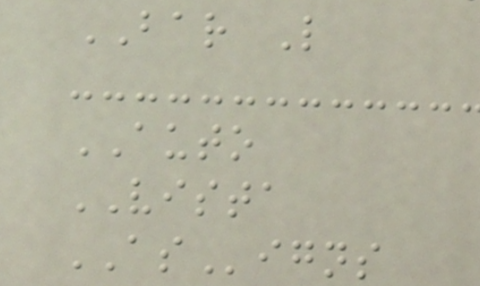BAR L
AUTO
VISTA
ASigns
